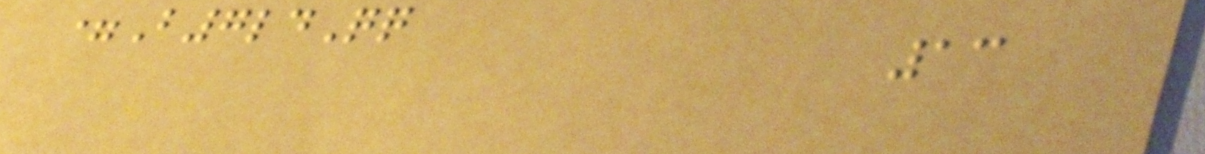=B7ldQq
13
